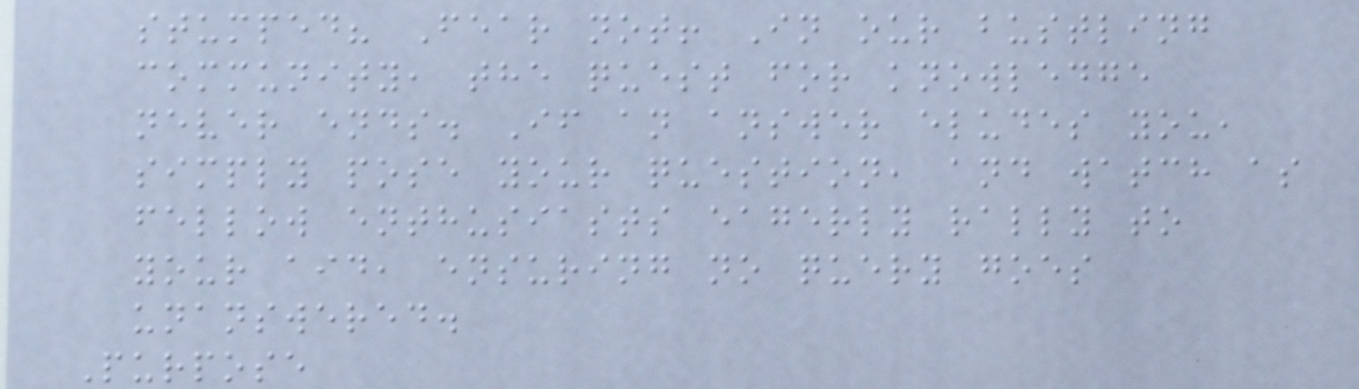stumped? Fear not! In our bustling
community, the quest for knowledge
never ends. If an answer eludes you,
simply pose your question, and watch as
fellow enthusiasts eagerly rally to
your aid, ensuring no query goes
unanswered.
Purpose
